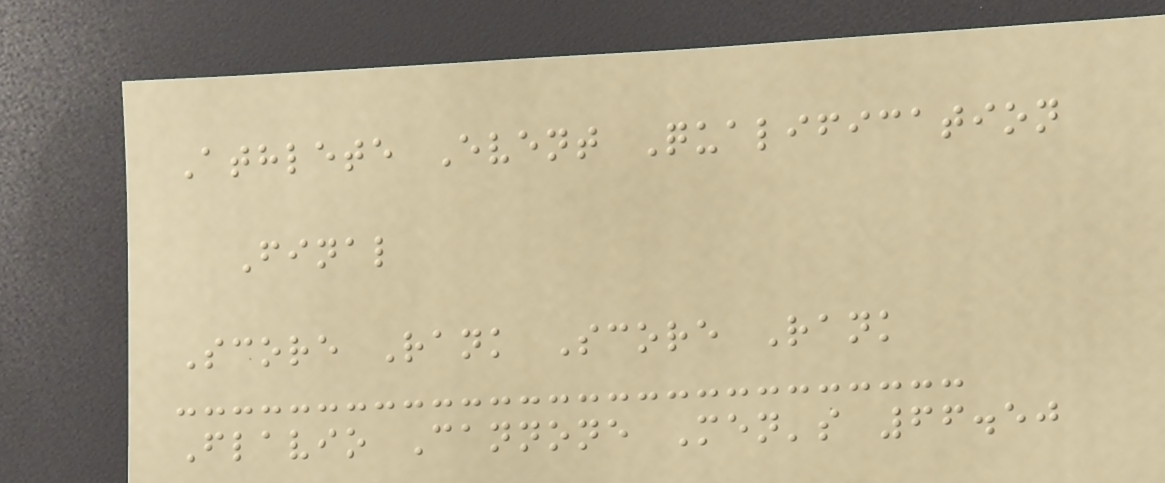Athlete Event Qualification
Final
Score Rank Score Rank
Flavio Cannone Men's 66.50
